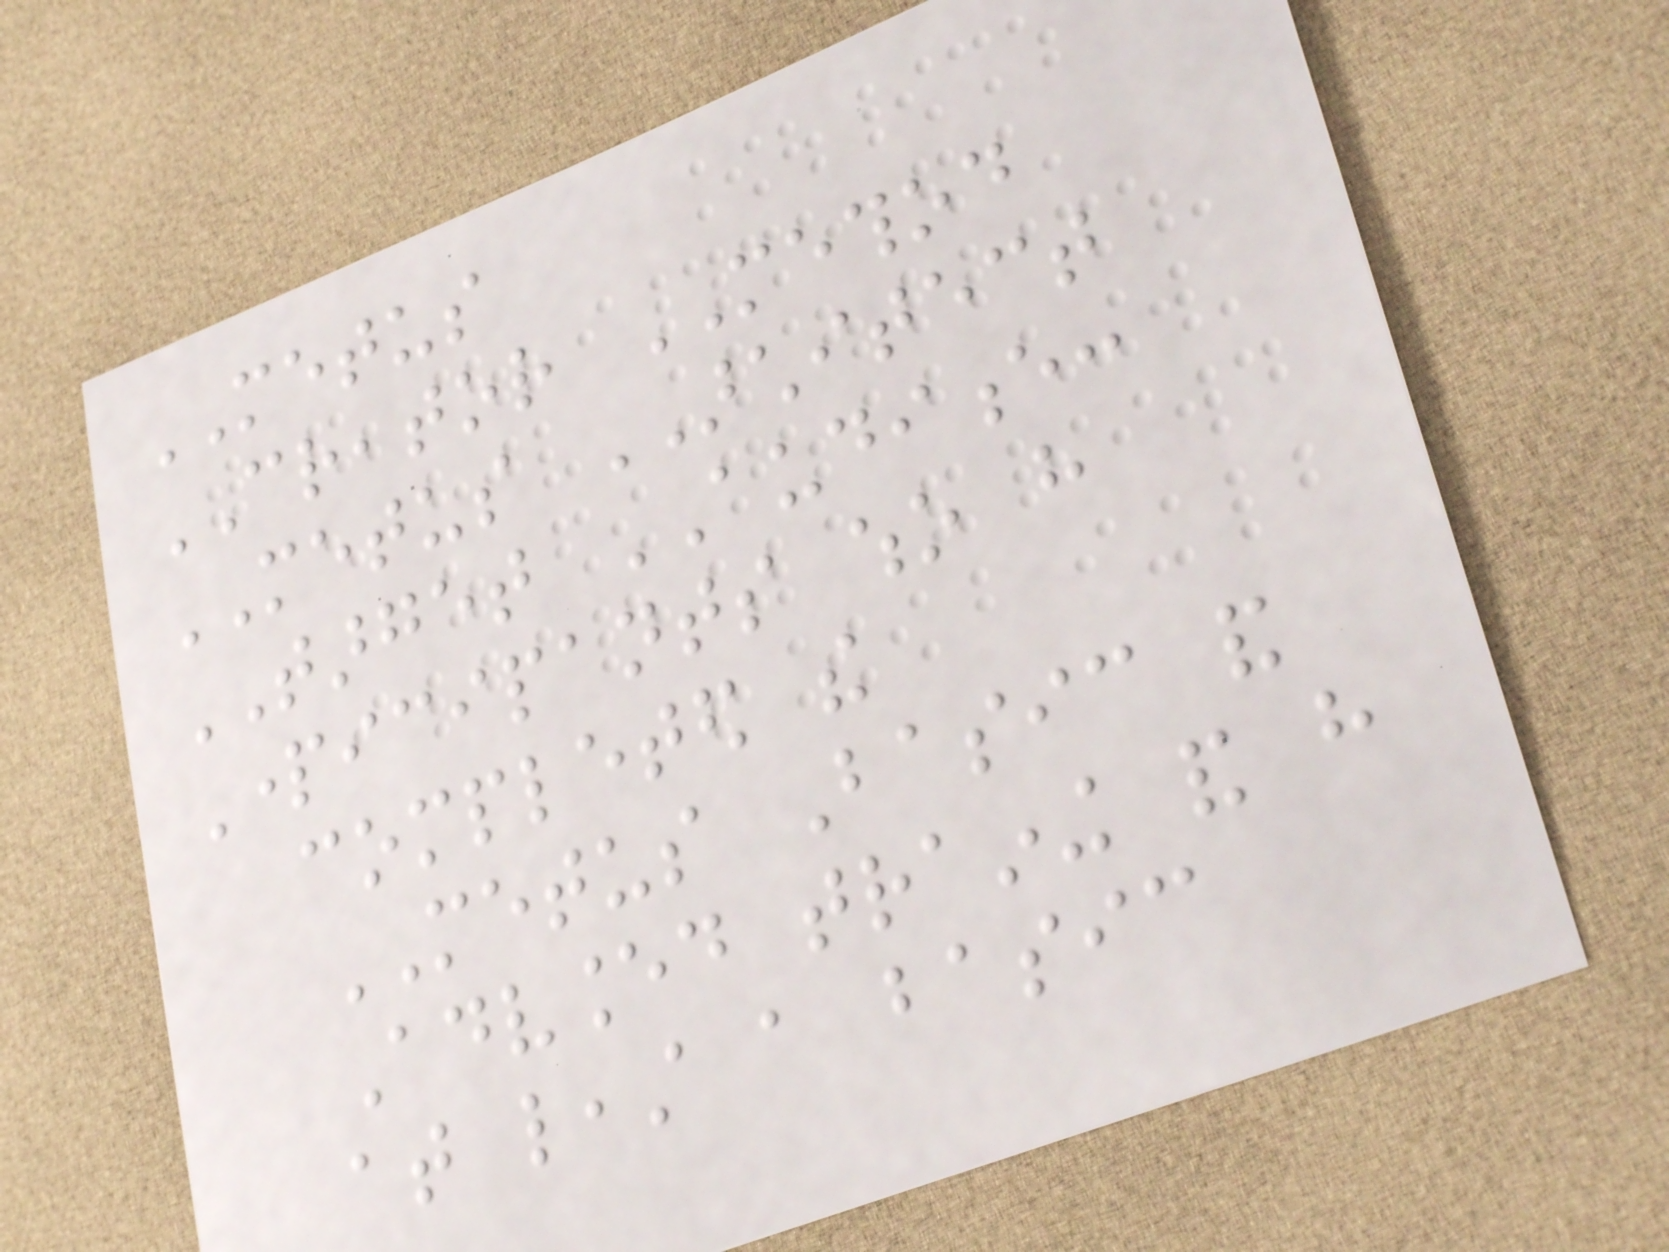METUS
CREATOR METHOD
METUS ARCHITECT
TARGET AUDIENCE:
Participants who have
completed the
METUS Basic and
Advanced training and have
at least a basic
